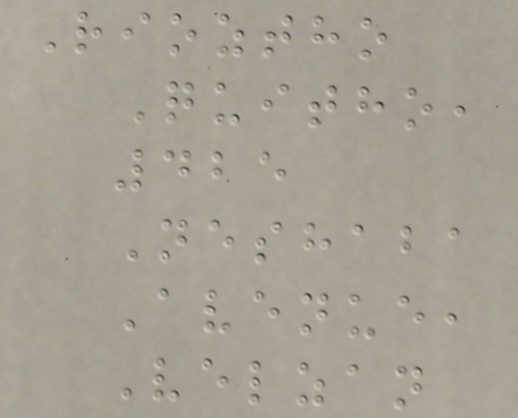Rioztho
Quitho,
425
Neshaba
Avenue,
Velzan
